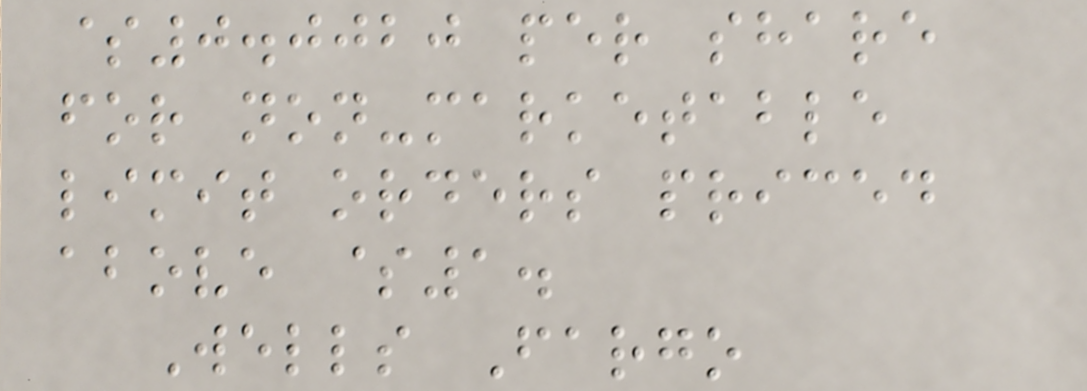$0.0020 per share
for non-marketable
limit orders priced
above $1.
Wells Fargo
